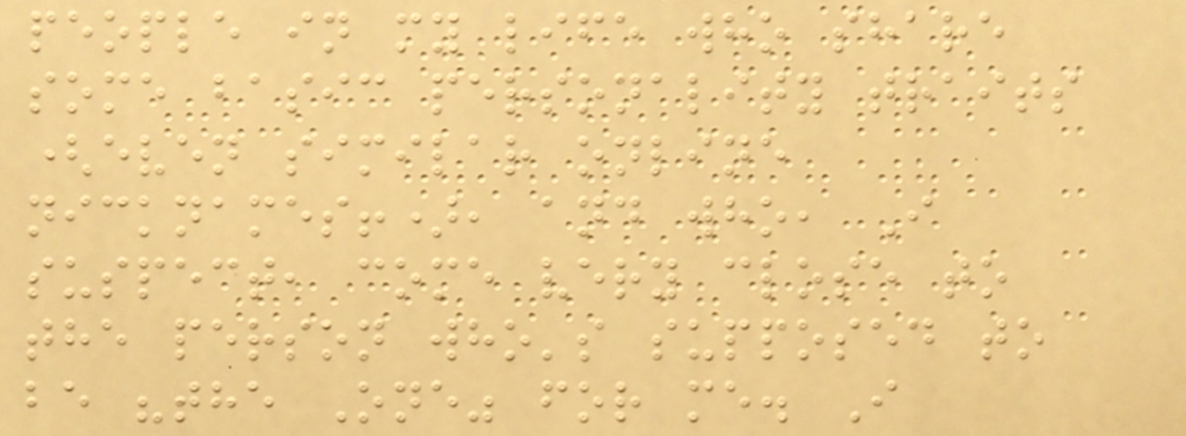people in my life who share
some basic personality traits
(even similar online
nicknames!), and who, I
suspect, come very close to
the person who's supposed to
be "the One" for me. I
